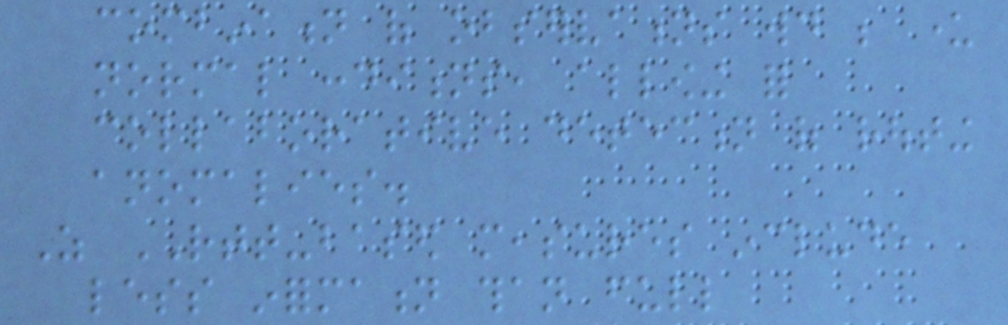combination of observations would be under
normal conditions, allowing for
collaborative detection of routing
anomalies.
As RTT-based measures include
less information than full
